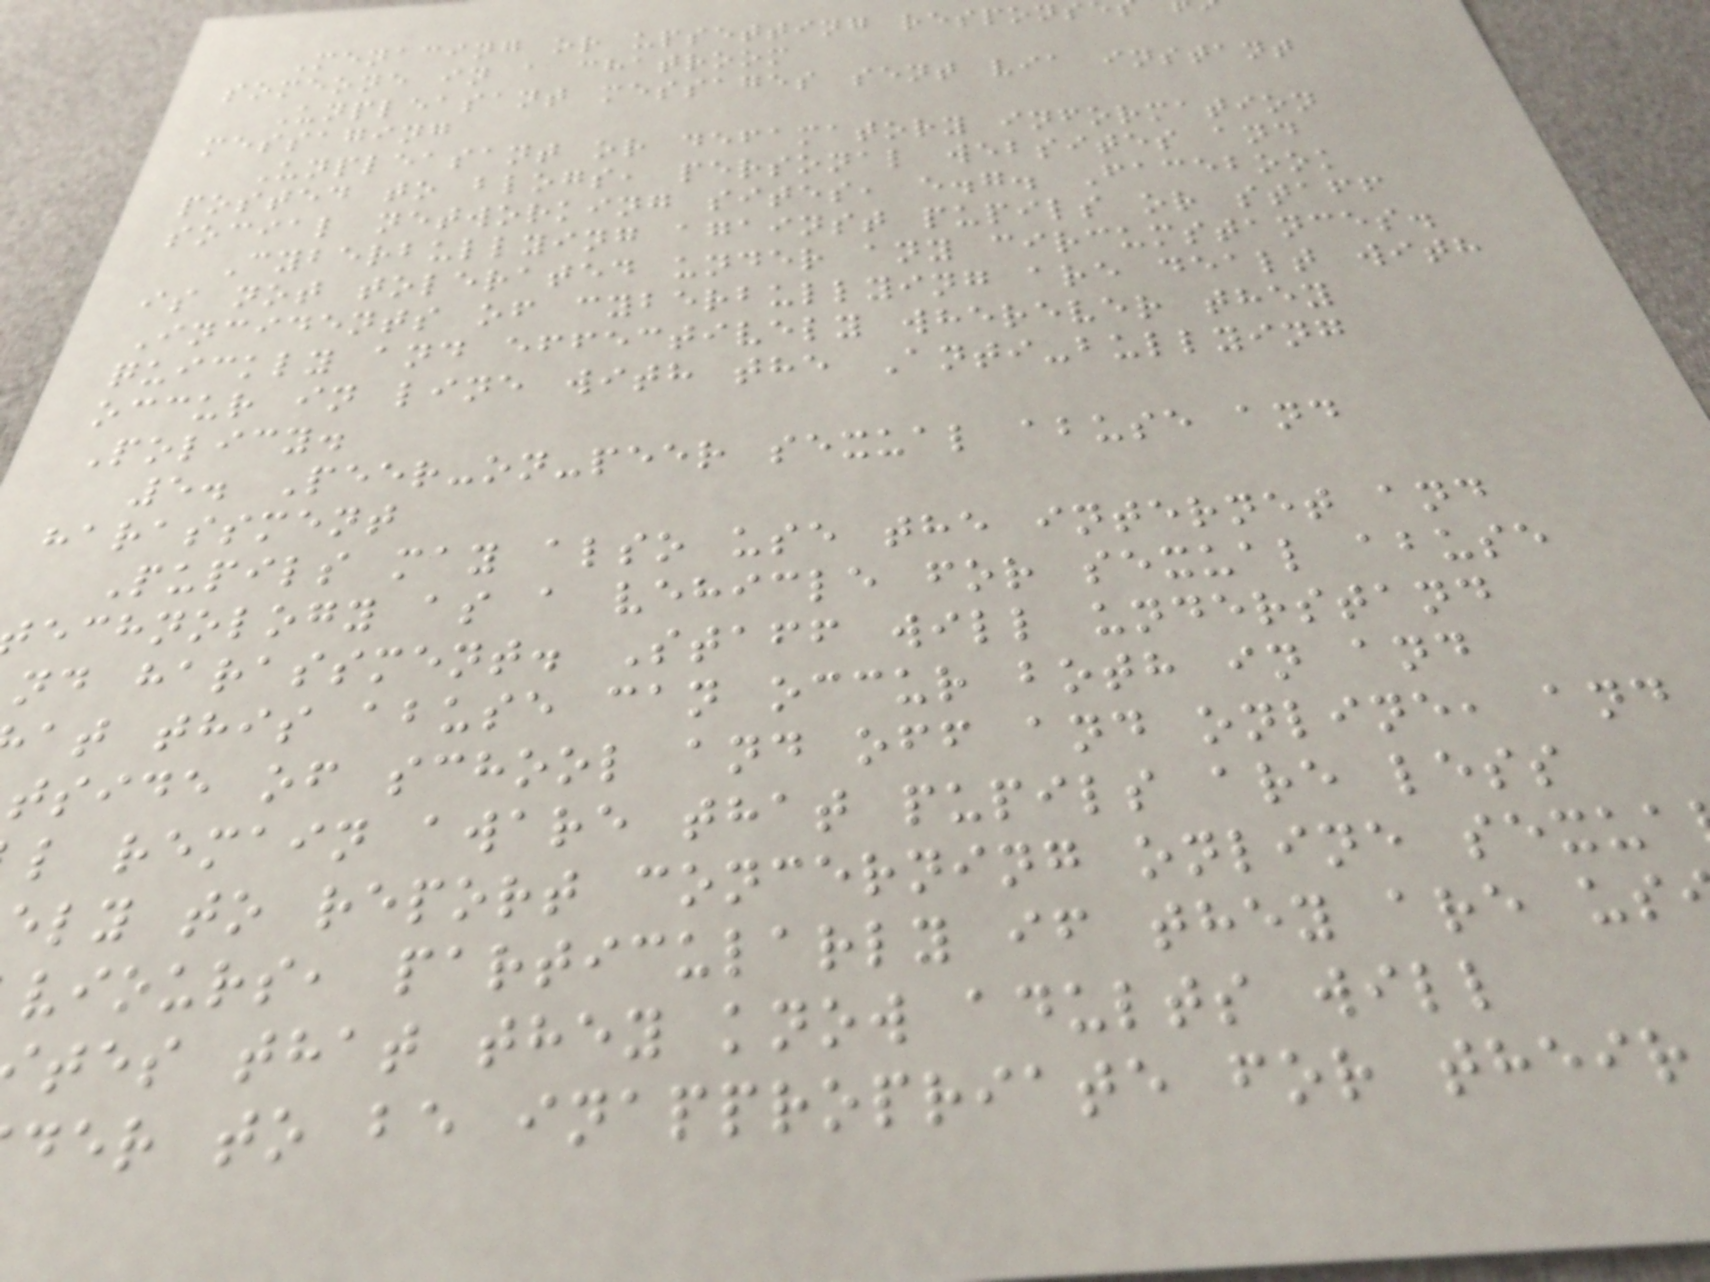Menacing or upsetting respons
someone in a chatroom
Unpleasant messages sent via instant
messaging
Unpleasant or defamatory information
posted to blogs, personal websites and
social networking sites, e.g. Facebook
Cyberbullying against pupils or staff
is not tolerated under any circumstances.
Incidents of cyberbullying are dealt with
quickly and effectively wherever they
occur in line with the Anti-bullying
Policy.
5. Peer-on-peer sexual abuse and
harassment
Pupils may also use the internet and
echnology as a vehicle for sexual abuse
nd harassment. Staff will understand
at this abuse can occur both in and
tside of school and off and online, and
l remain aware that pupils are less
ely to report concerning online sexua
viours, particularly if they are us
tes that they know adults will
der to be inappropriate for their
